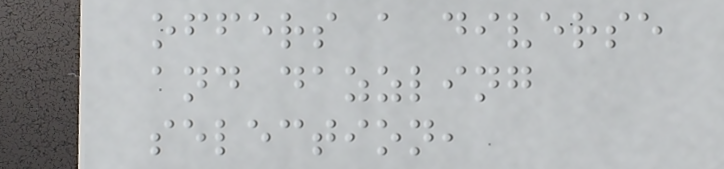offers a diverse
and dazzling
selection,
